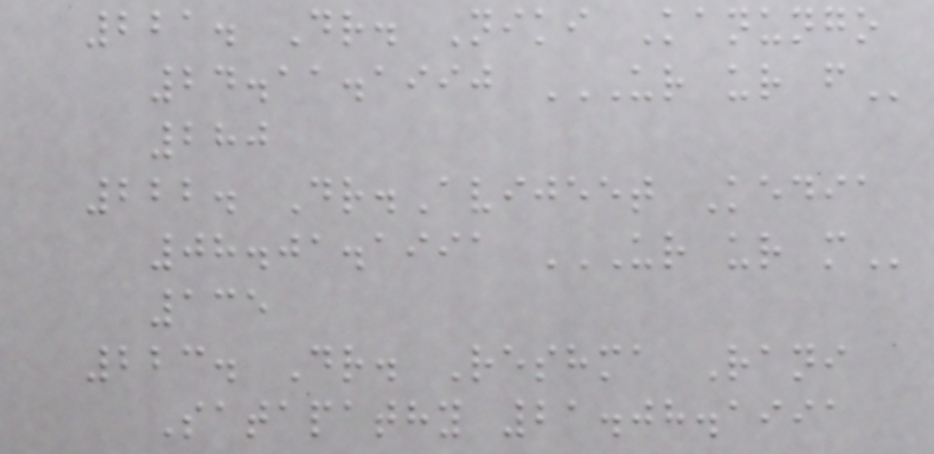221. Dr. Niki Kanungo
24.11.1990 UR UR F
280
222. Dr.Avijeet Kedia
08.01.1991 UR UR M
135
223. Dr. Reshma Rani
Satapathy 21.08.1991
